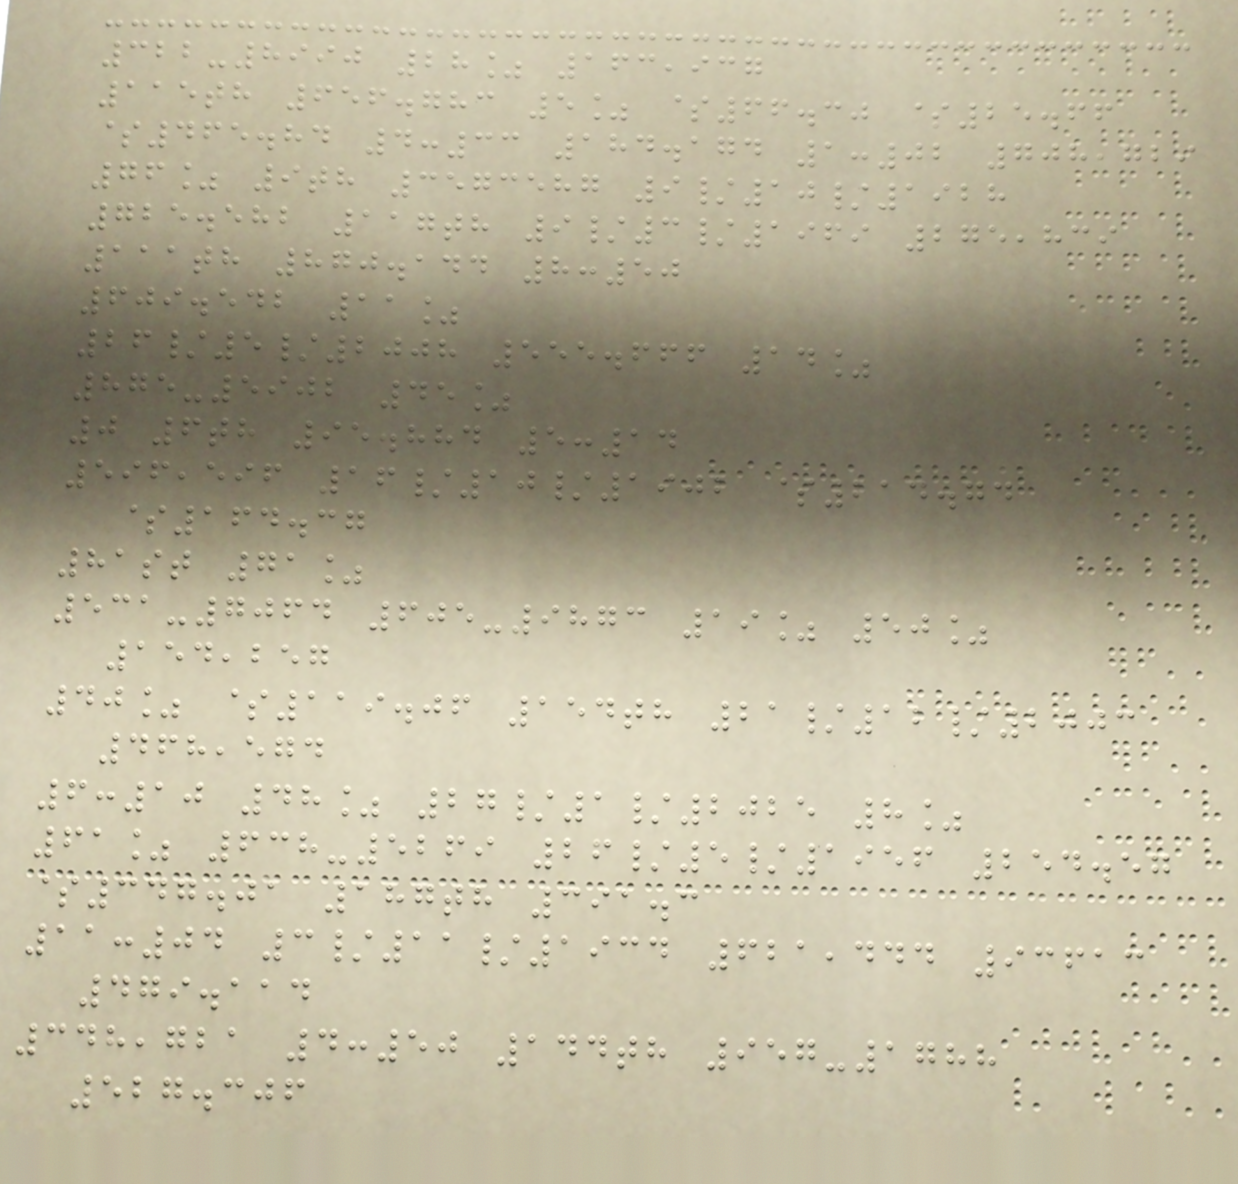322-8990 28% 163,937
115th 656.783 5% $66.30 $25.66
$465.84 4:33 184.174 1:02 708,729
76% 9th 3573587 9/10/1928
725.582 117th 9/3/1969 275,839
111th 870.144 8:50
609.542 11%
26/5/2008 555.666 14%
875-5902 45%
0 6th 95.884 5:14
596,596 16/10/1902 $214.74
$164.37
81st 71%
531-7064 605-9873 19% 50%
154,257
40% $119.06 154th 21/12/2003
468,574
6:10 48% 27/1/2025 8%
61% 638-5269 26/5/1956 254.57
$347.01 187th 391.3
11:04 3/11/1934 621,444 93613
479.114
348,721 4:50 144th 957-1788
527.306
